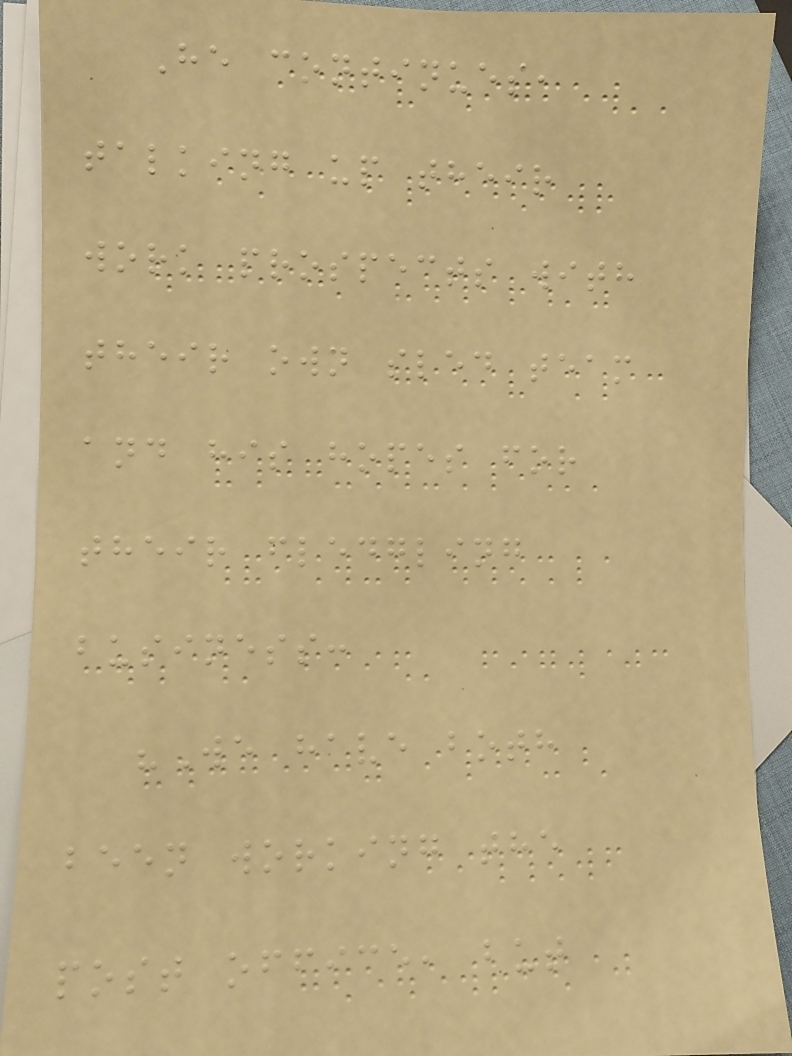He continues,
talking up their
work prospects with
their own sled team
and his hopes for
their fledgling
business:
"We have both
been working the
post office, but
